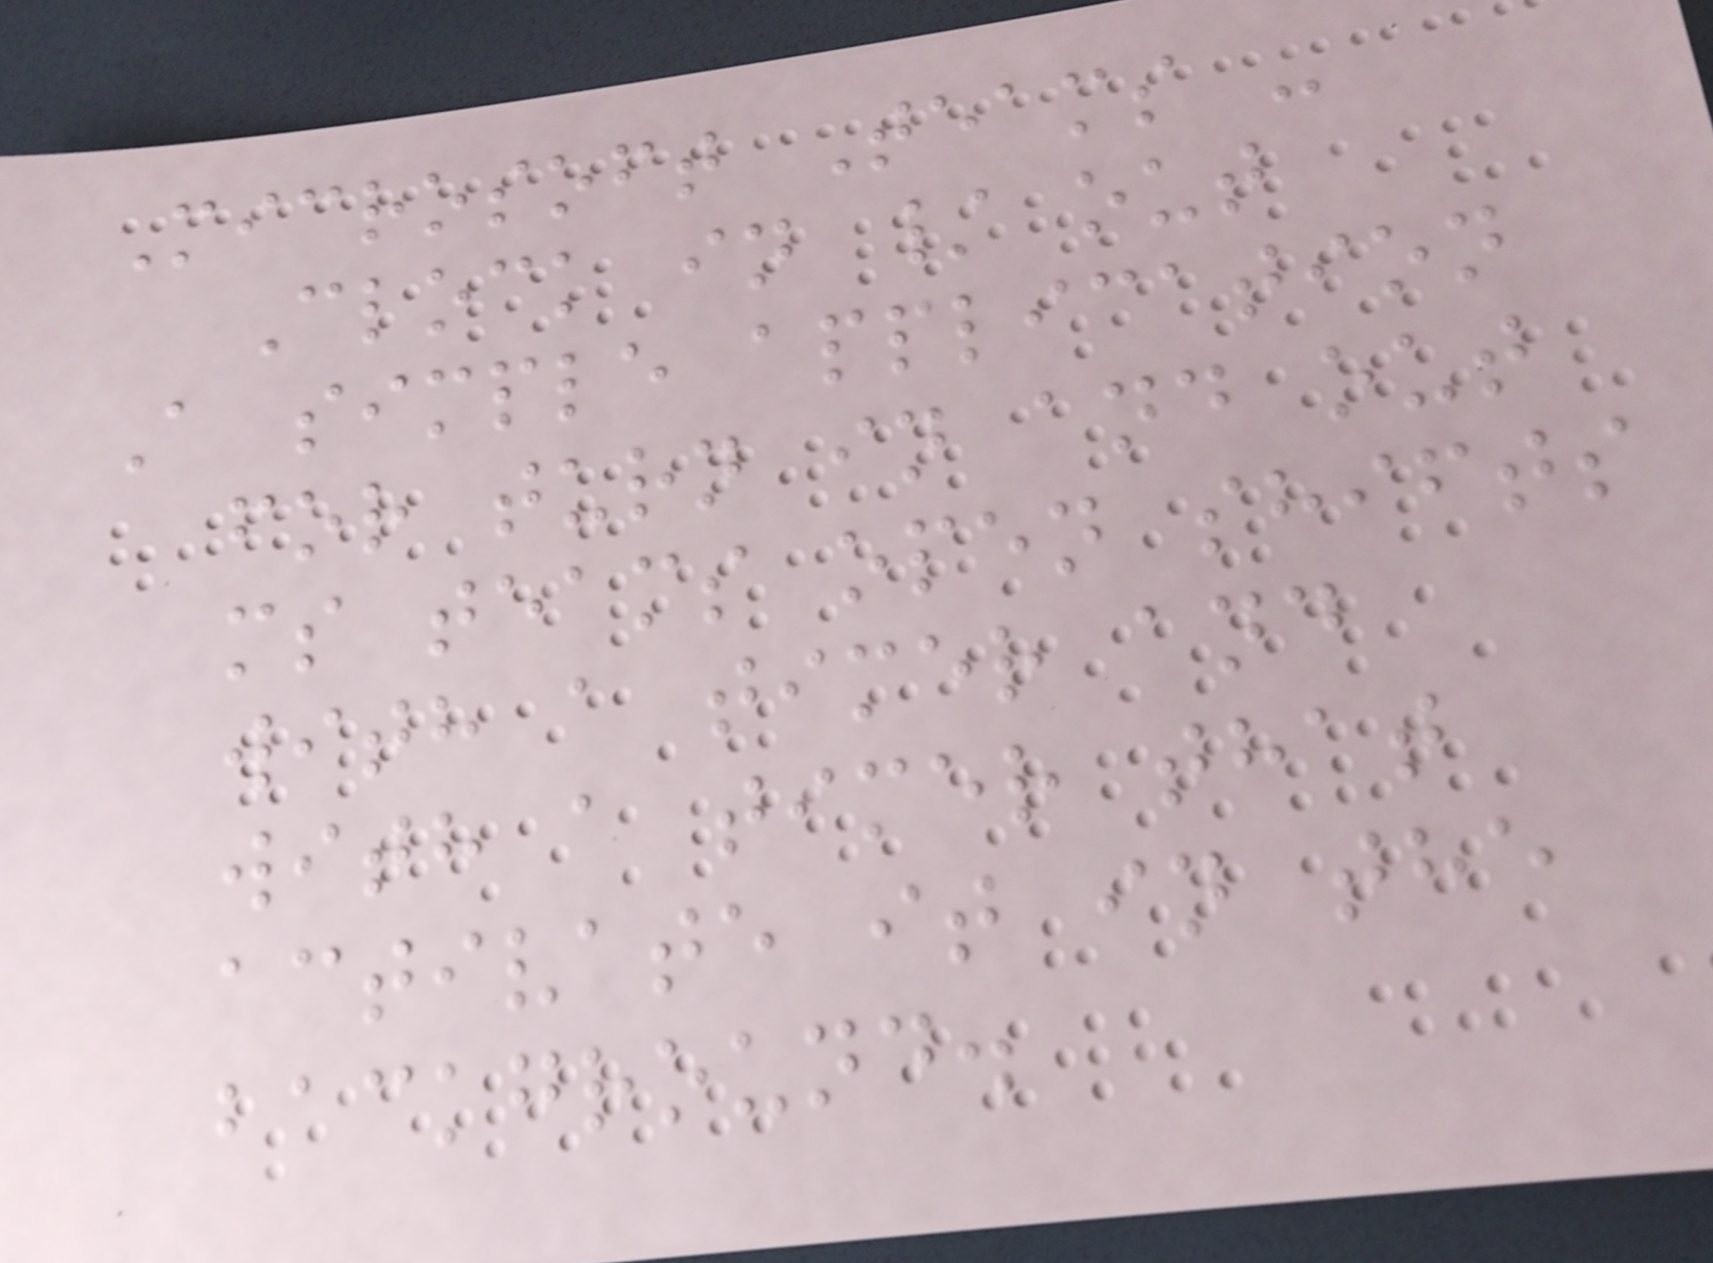Microsoft Teams -
Clock in / out
A simple application
for turn in and out
ms teams open shifts
with a timer and
with a timer that
activate it in the
background.
